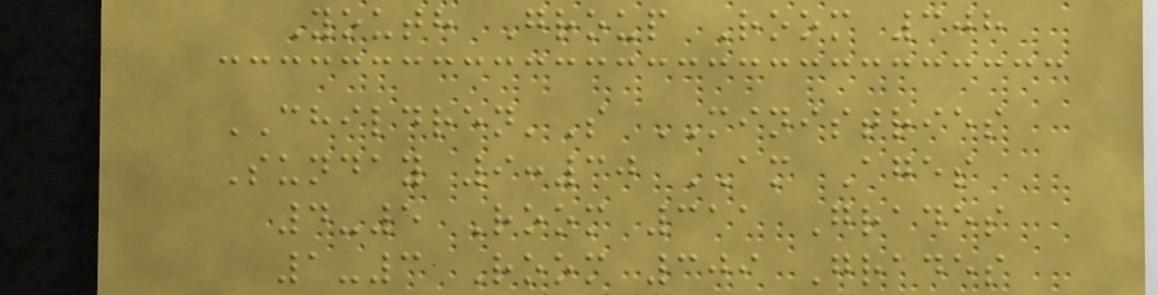Youth Group Room 308
CHILDREN'S MINISTRIES
Sunday 9:30 AM Ages
4-5 Room 311 Grades
1-3 Room 309 Grades
